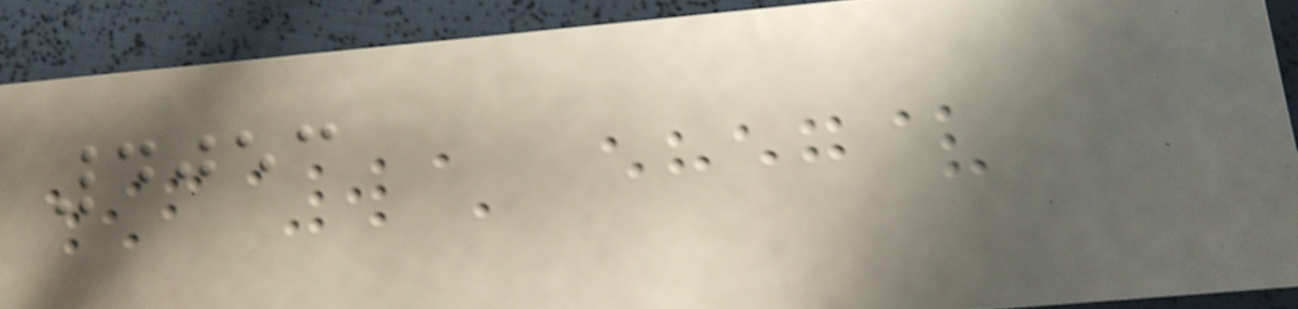4053
